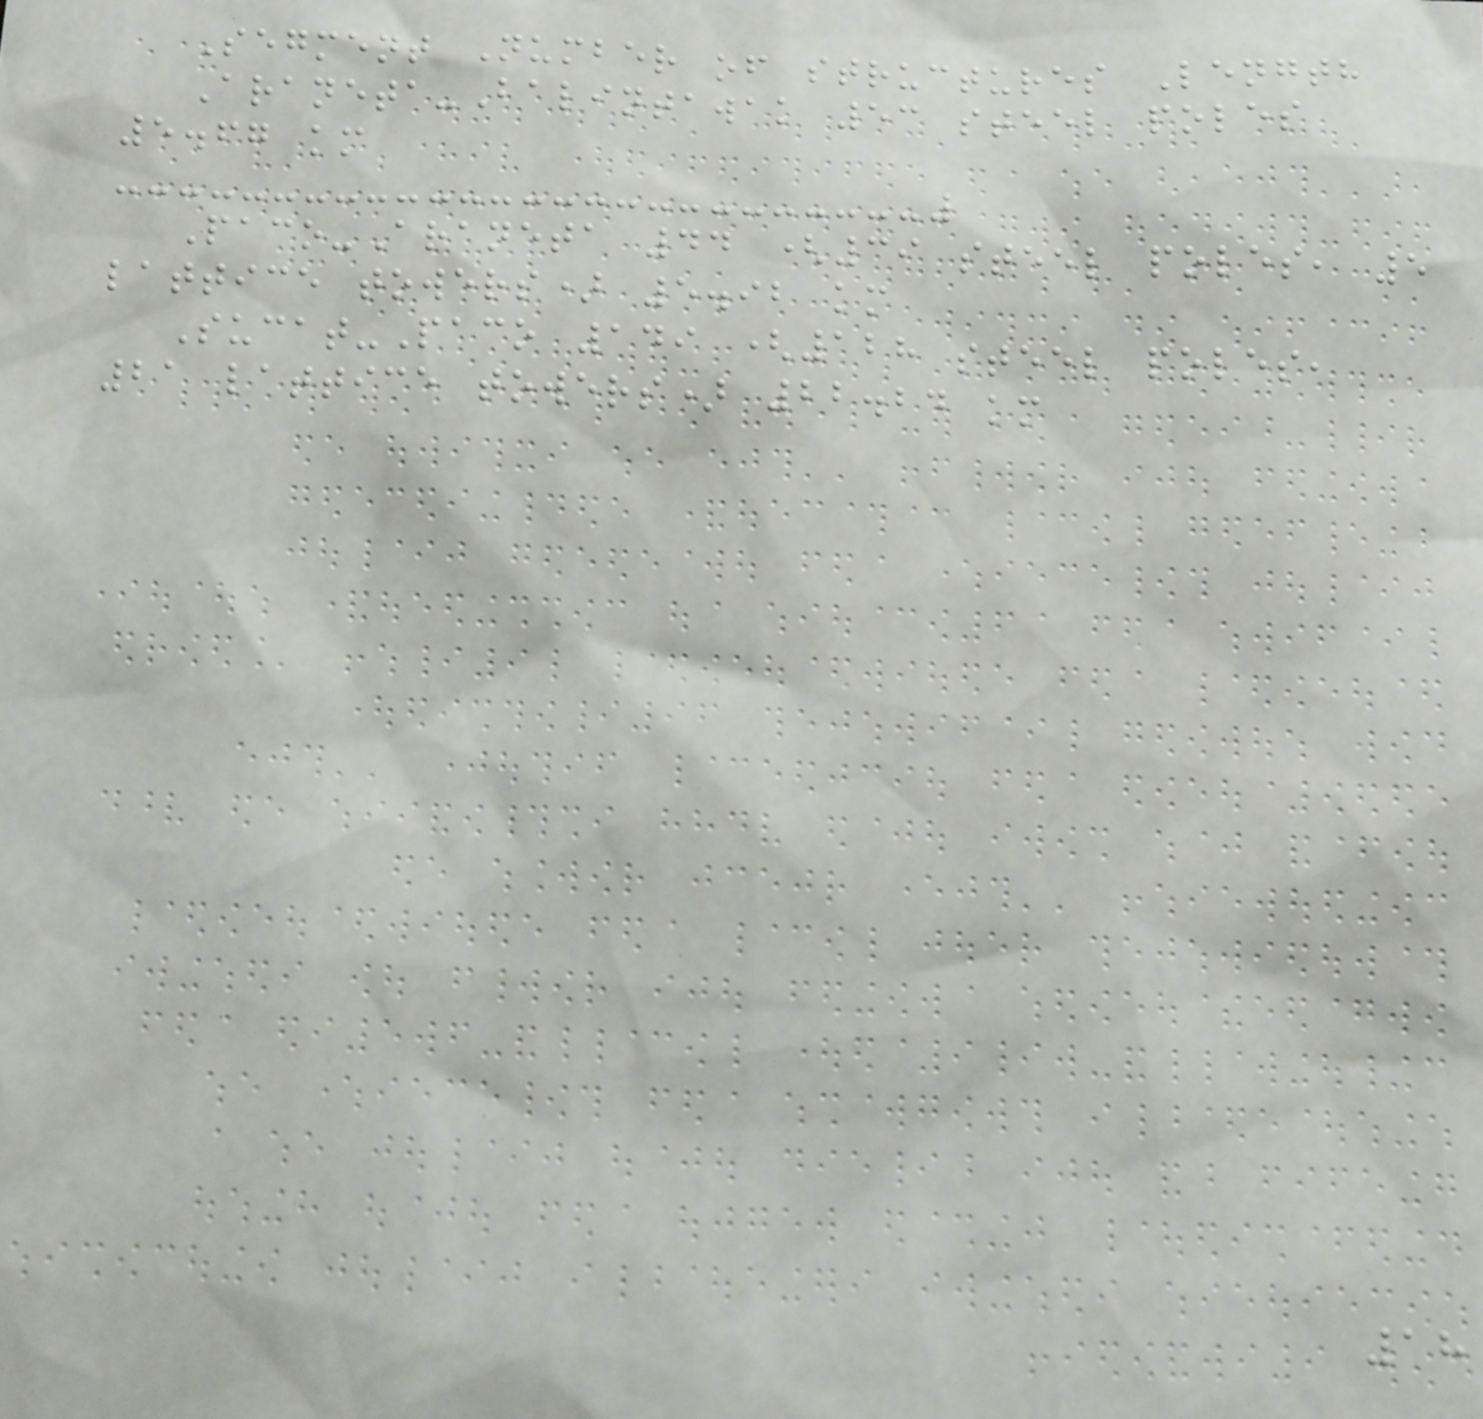Segment Number of structures Length
Araneta-Balintawak 53 steel poles
5.67 km
Paco-Araneta 44 (39 steel poles, 5
lattice towers) 5.92 km
Sucat-Paco 149 (128 steel poles,
21 lattice towers) 22.24 km
18
